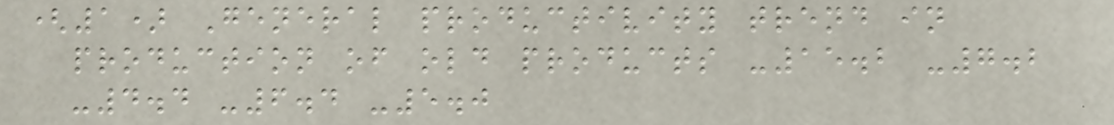(1) General productivity trend in
production of old products -15.2 -7.2
-4.4 -6.4 -5.0
